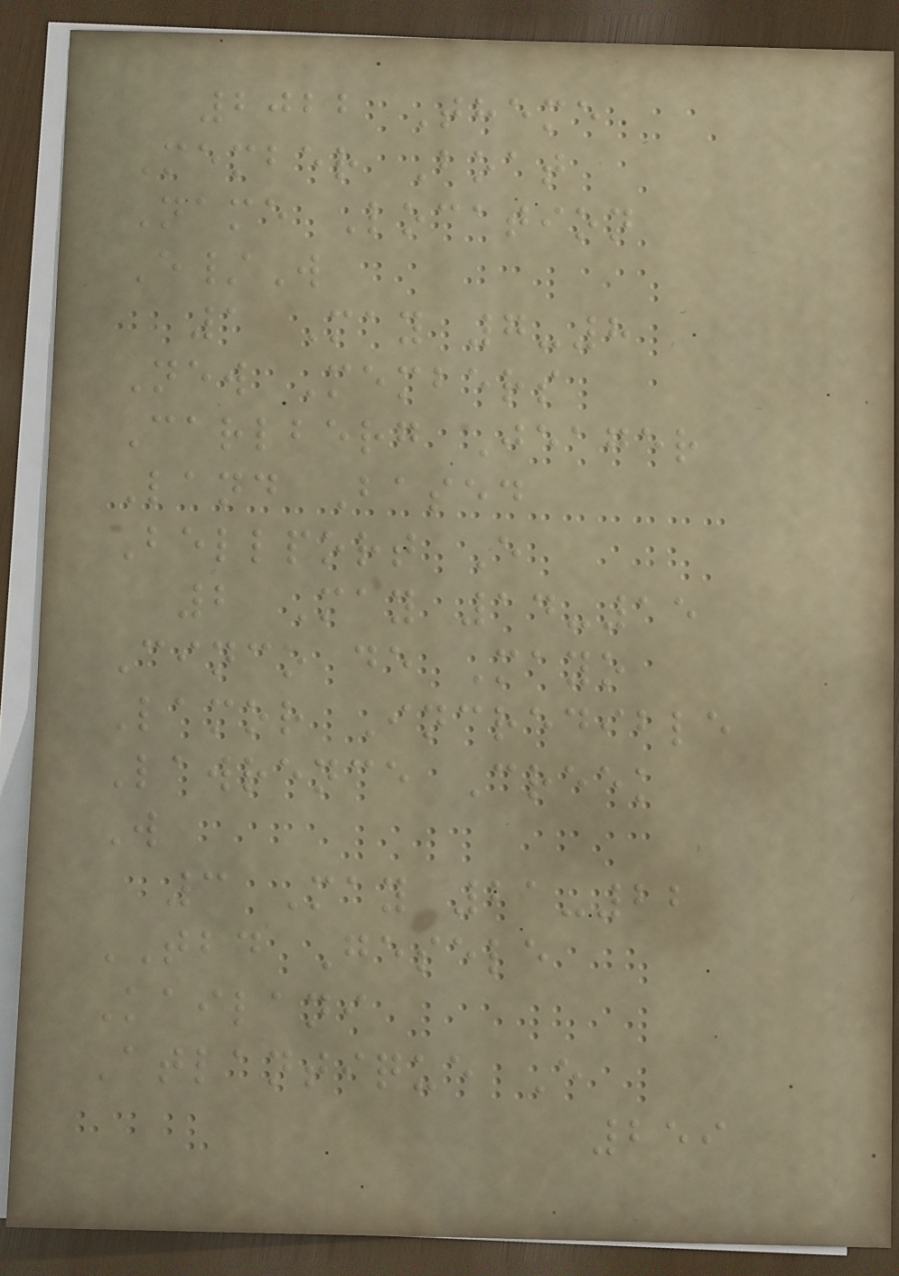2022 Theme
Member Boat
Name Location
E/W
1 May 7-8
New Members
Carlberg Jeager
Land Based
Bellport E
2 May 14-15
Cinco de Mayo
Lamor Incredible
Lawrence Creek
W
3 May 21-22
TBD Gesele
Kailani
Atlantique E
259
